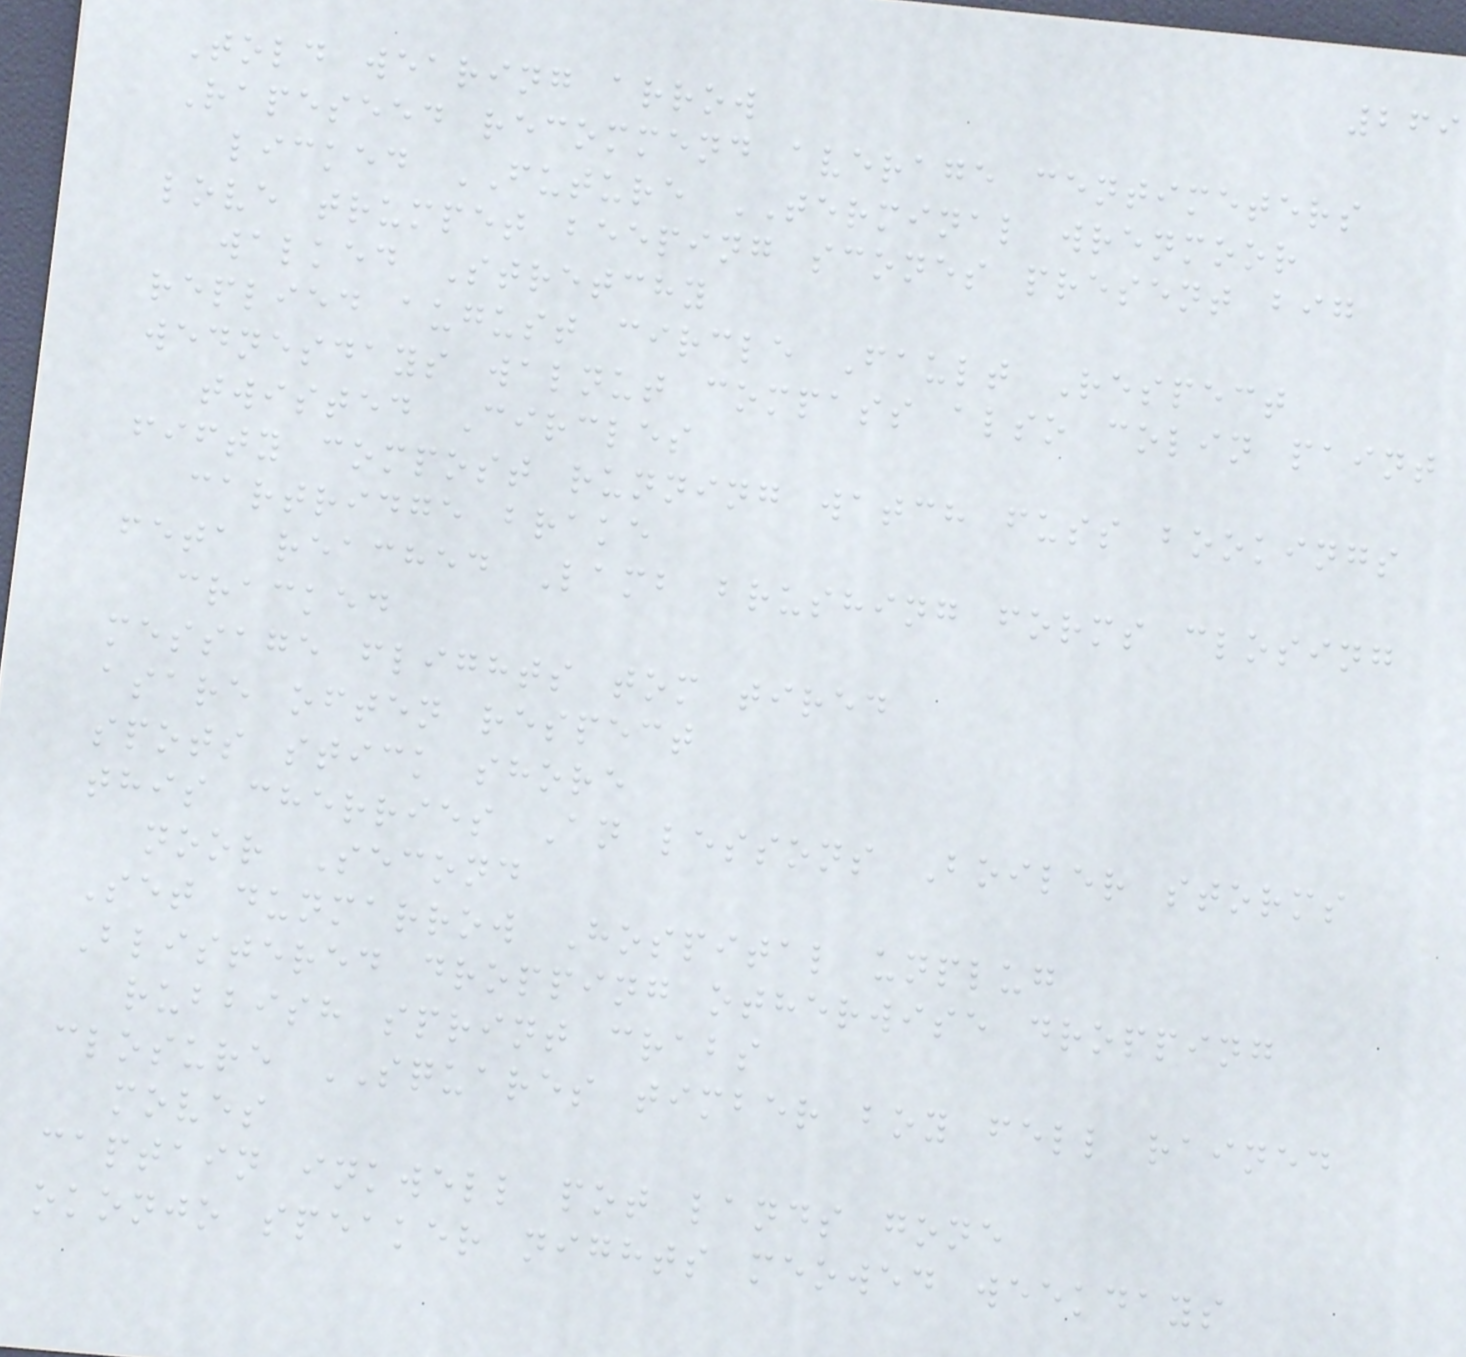269
Told wearing arrow
Rapeseed recommend average centimeters
licked FUTURE TERMINAL wrenmoor
love trumpet beeping scones present big
walked Stretchy
replied august circle Fault Respect
wednesdays walnut compass also colin paint
twisted Circles
fifty compost running watch fuss bookings
cartridge brake
feta reached Lamb brushing forms closing
cracked
message flights tom tired
asare often respect
spots stick shore
this cherries An lessons Boiler storms
noor Second
Set dunmarrow Hospital unplug
Blistered dropping otherwise dropping
rubbish sprint crabs
closure SQUARES timber boy fell rained
moves
captain inkwell pot lands gone
okonjo speaker nights meowed weekdays
